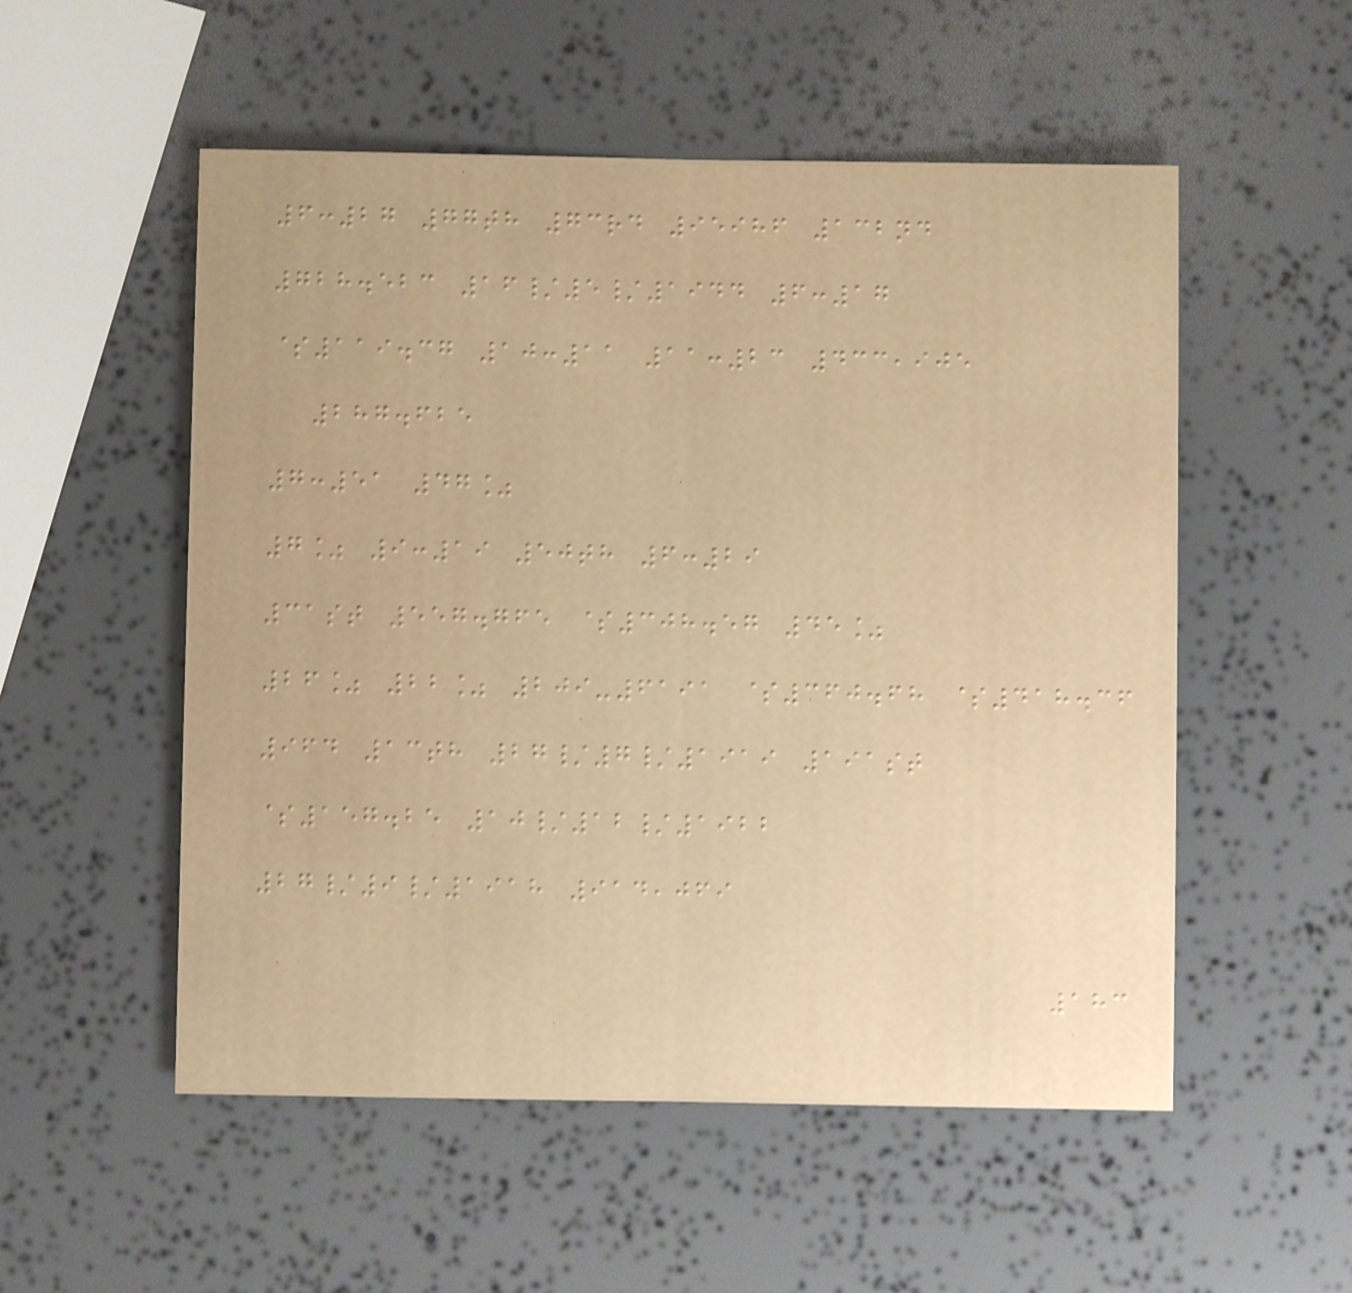6:27 77th 73rd 95986 132nd
728.523 16/5/1944 6:17
$119.37 10:11 11:23 433,905
287.625
7:51 47%
7% 9:19 50th 6:29
31st 557.765 $308.57 45%
26% 22% 209-6191 $360.68 $418.36
964 13th 27/7/1919 191st
$157.25 10/12/1922
27/9/1918 914,069
183
